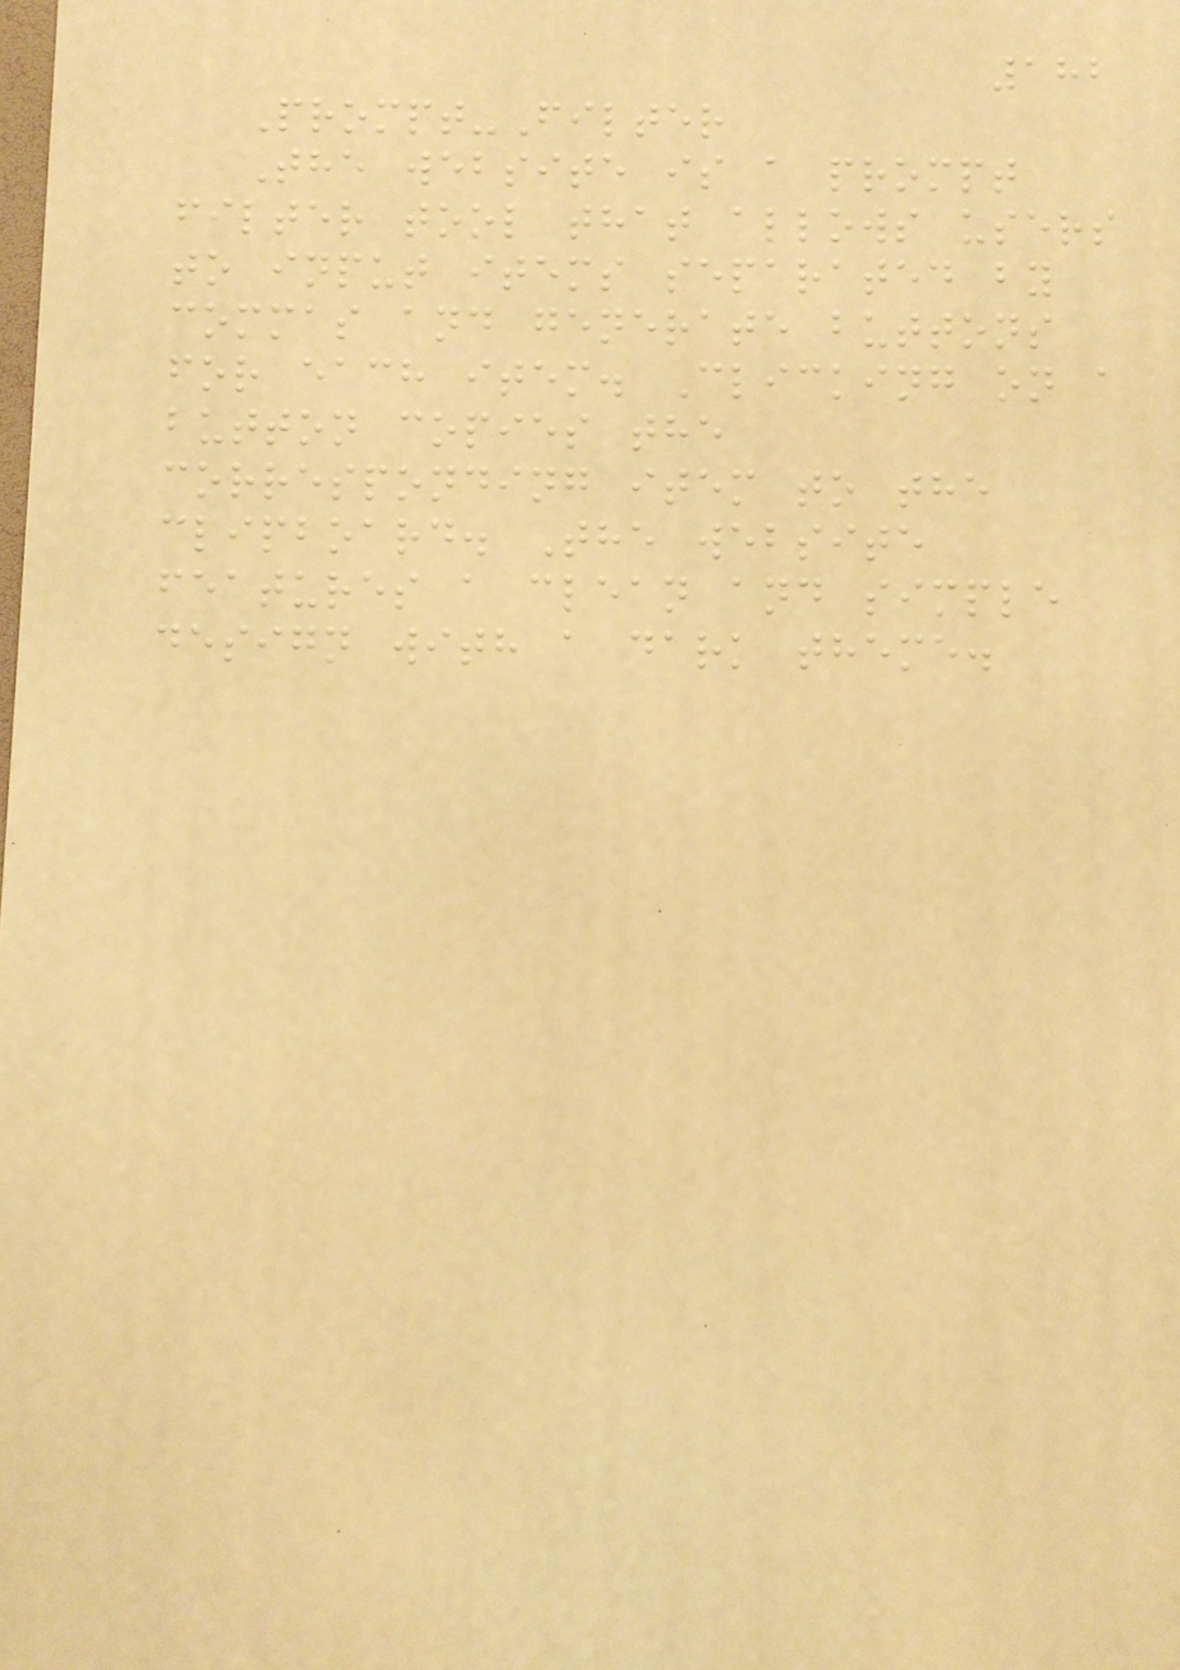182
Prompt-Filter
The website is a prompt
filter tool that allows users
to input items separated by
commas and generate buttons
for each item. Clicking on a
button copies the
corresponding item to the
clipboard. The website
features a clean and simple
design with a dark theme.
